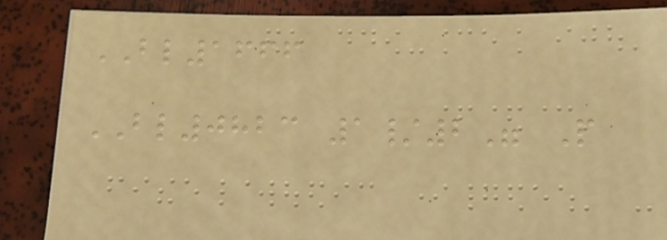BL1666
BL0823 1/2" P
